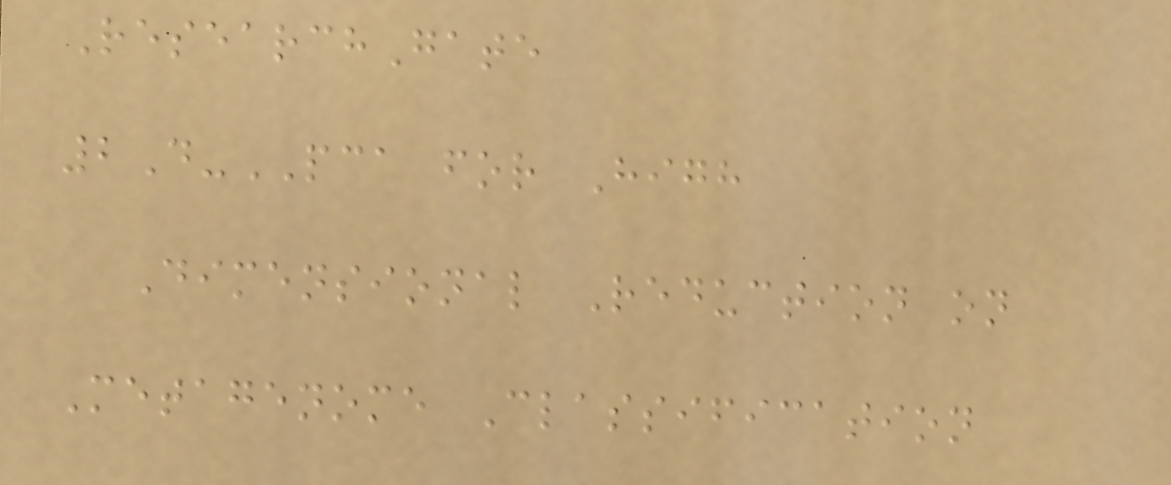ResearchGate
2D-PCA for High
Dimensional Reduction on
Metagenome Classification
